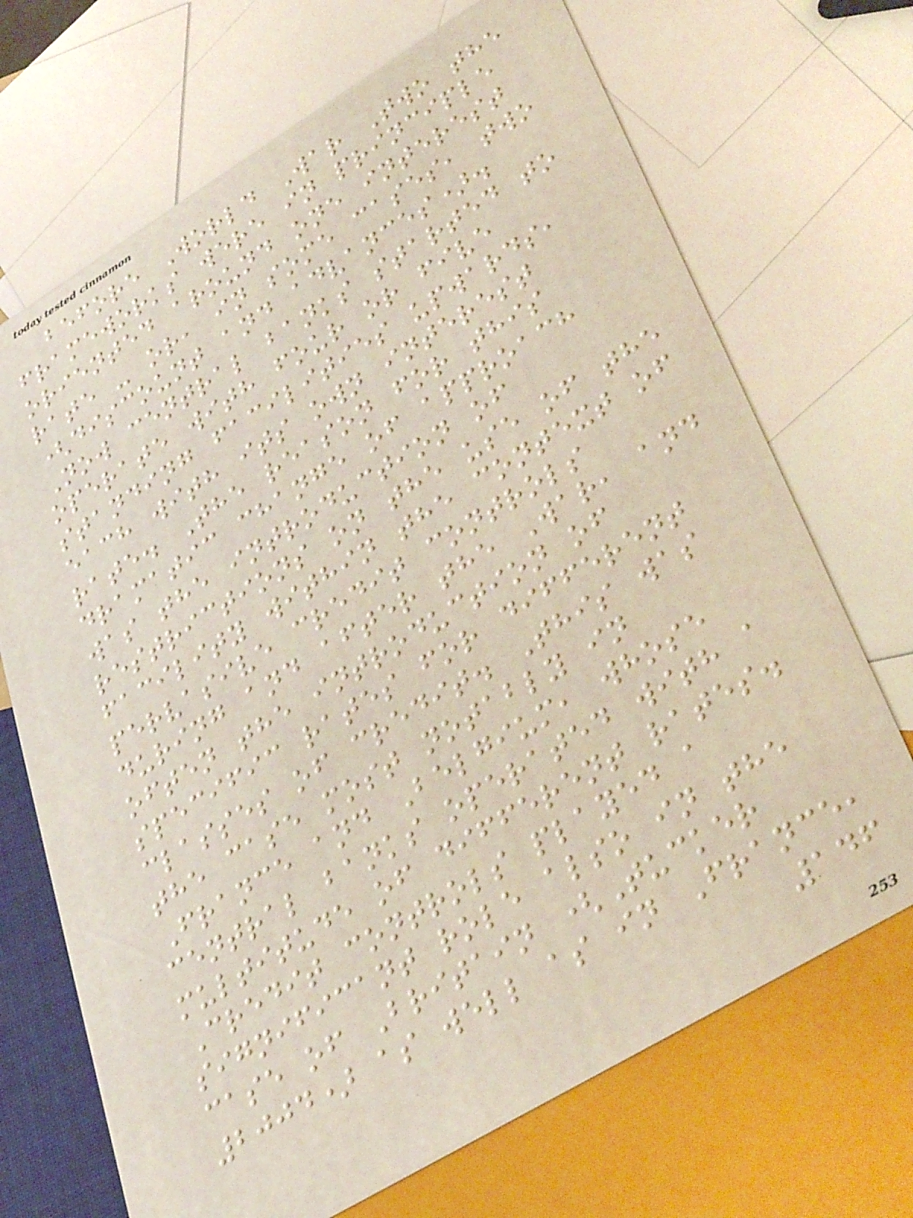before World War Two the
frameworks were in principle
oriented around one interest
rate - or, in some cases, two
(discount and advances).
Now central banks started to
operate with four or five
standing facilities upwards,
each with its own interest
rate. The reason for this
dramatic change of approach
was the introduction of
restrictions on the use of the
facility within the context of
pervasive credit controls
during and after the War, and
often the introduction of
specific rates for different
classes of credit. This was
the case most notably in
France and Belgium, whose
central banks operated with a
multitude of different rates.
Credit controls played a
significant role also in the
case of Britain (Tucker
2004) as well as in France,
146
